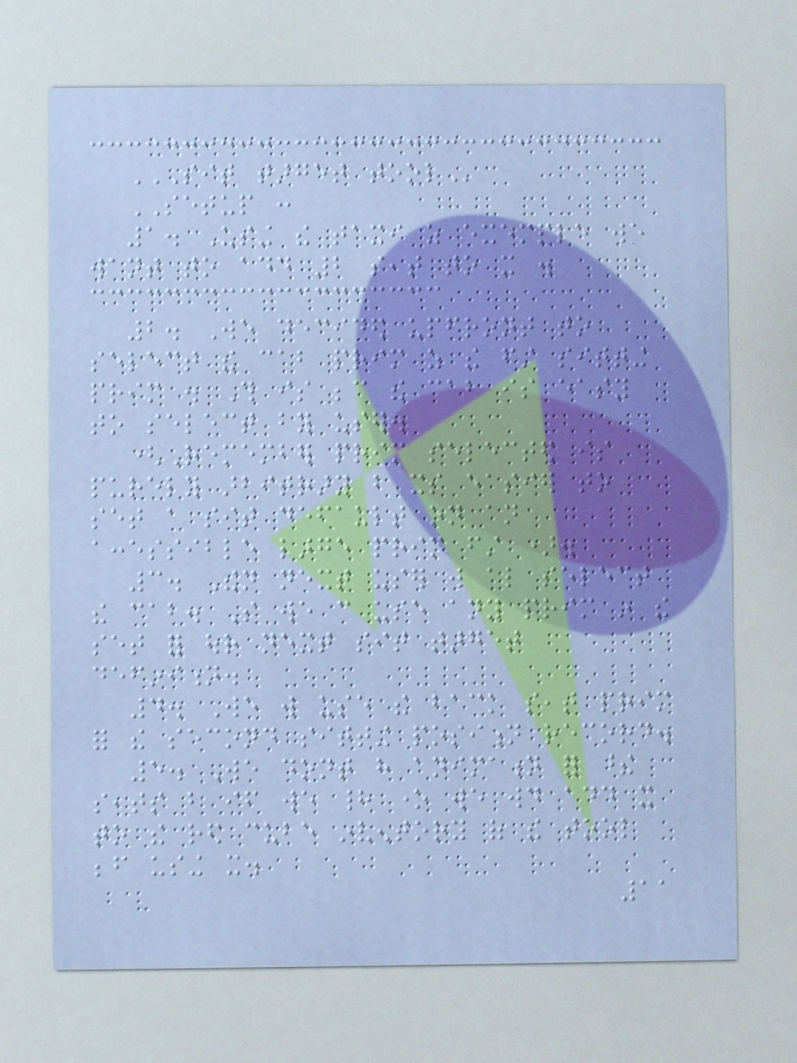SIT TARGET TOOL
SETUP :
1. Using the taxi as exemple we
want to add 2 seat to it .
2. We decided upfront to
select the cab prim as the first sitting
prim . This is because the cab is easy
to select by user.
(Remember prim selected is
purely arbitrary but its easier to
set a sit default on an
accessible large prim first ).
3. Then next user will also select
the cab. So we can use any prim in the
set for our next sit target
definition.
4. We will use the back seat prim
for the second sitting position record.
5. We dont have animation for these
seats but if we had one we would add it
to the red cube inventory of the tool
before using it.
11
